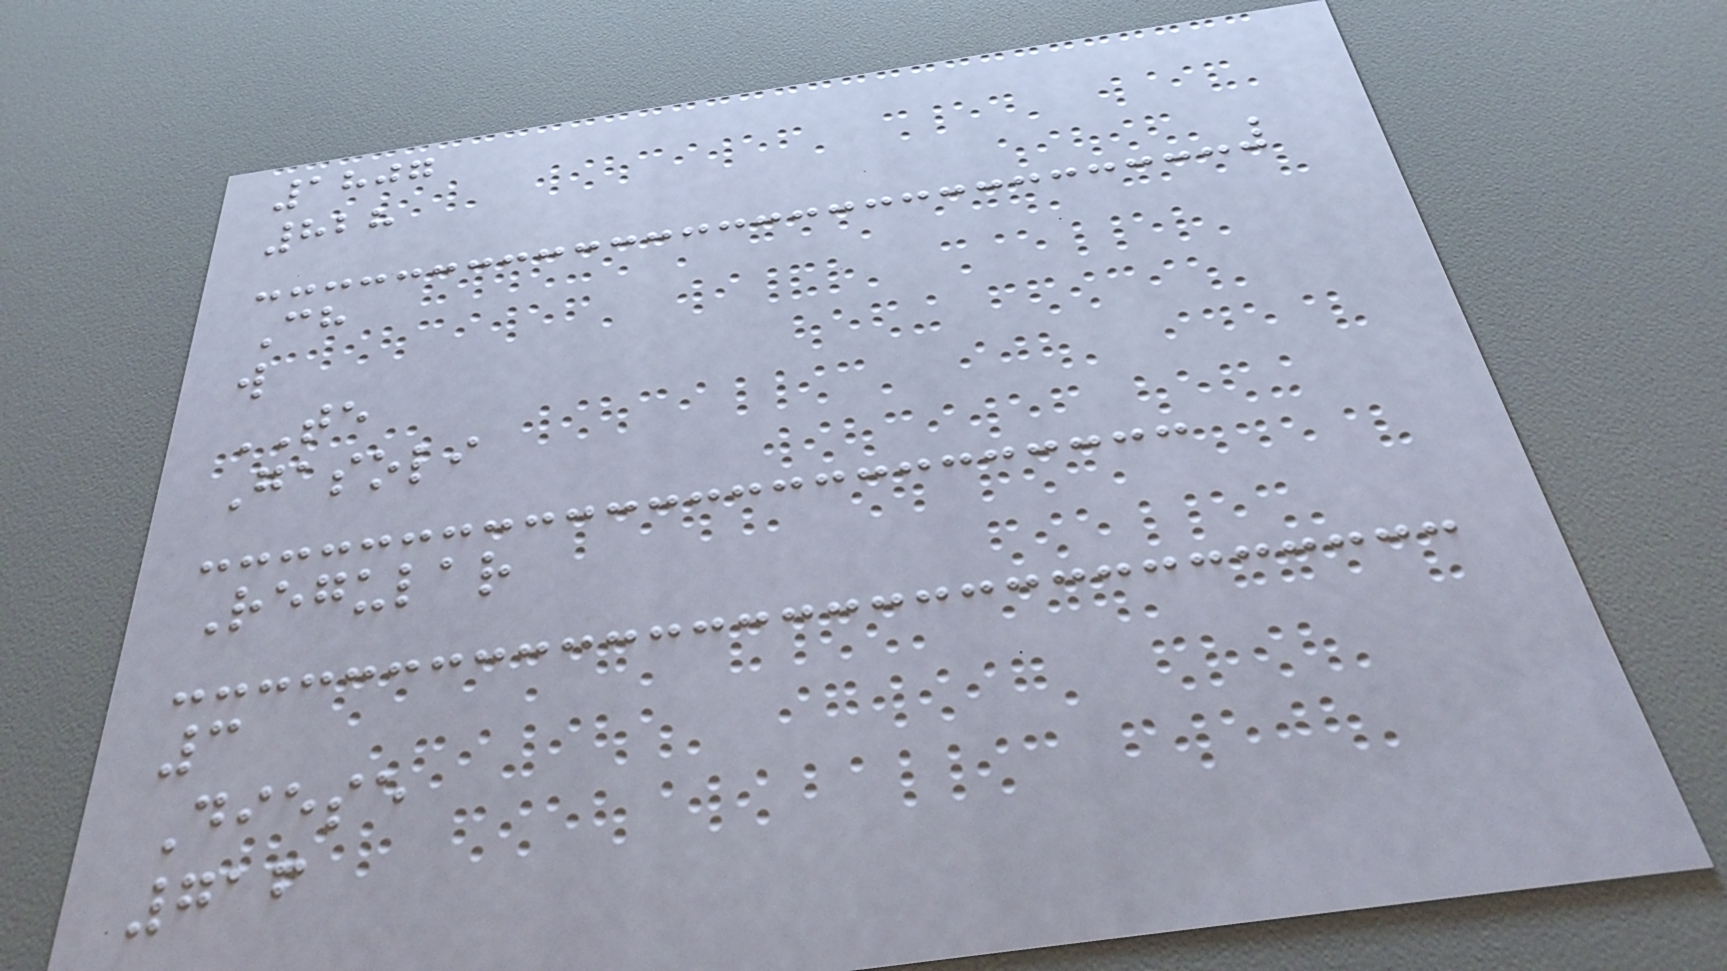1807
828
Ch
w
TE
Gasoli
Regular
3
Diese
716
